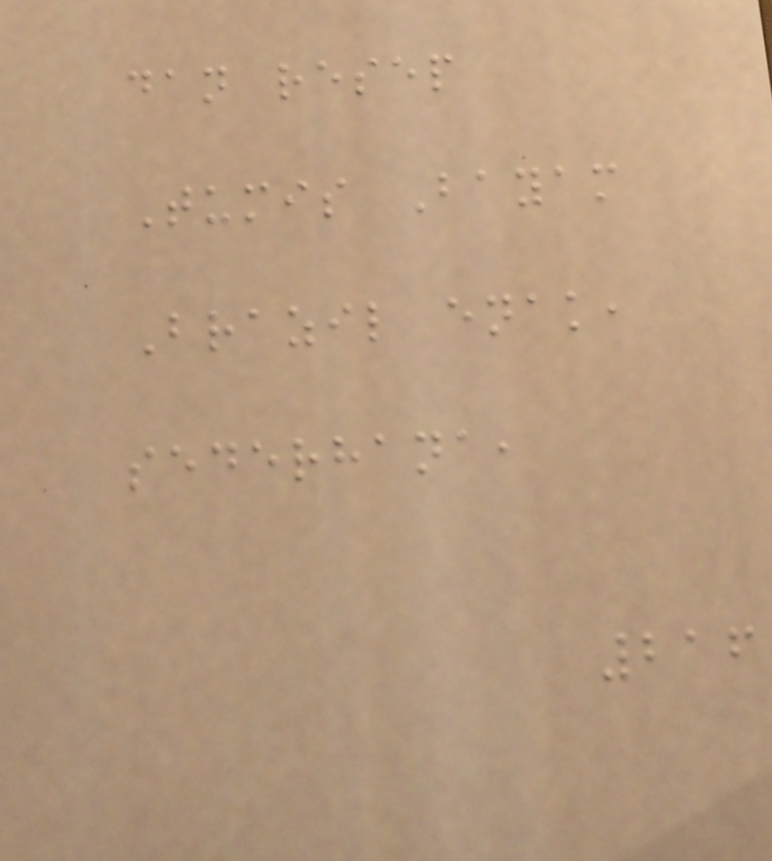dan resep
Tumis Bayam
Brazil enak,
sederhana,
216
